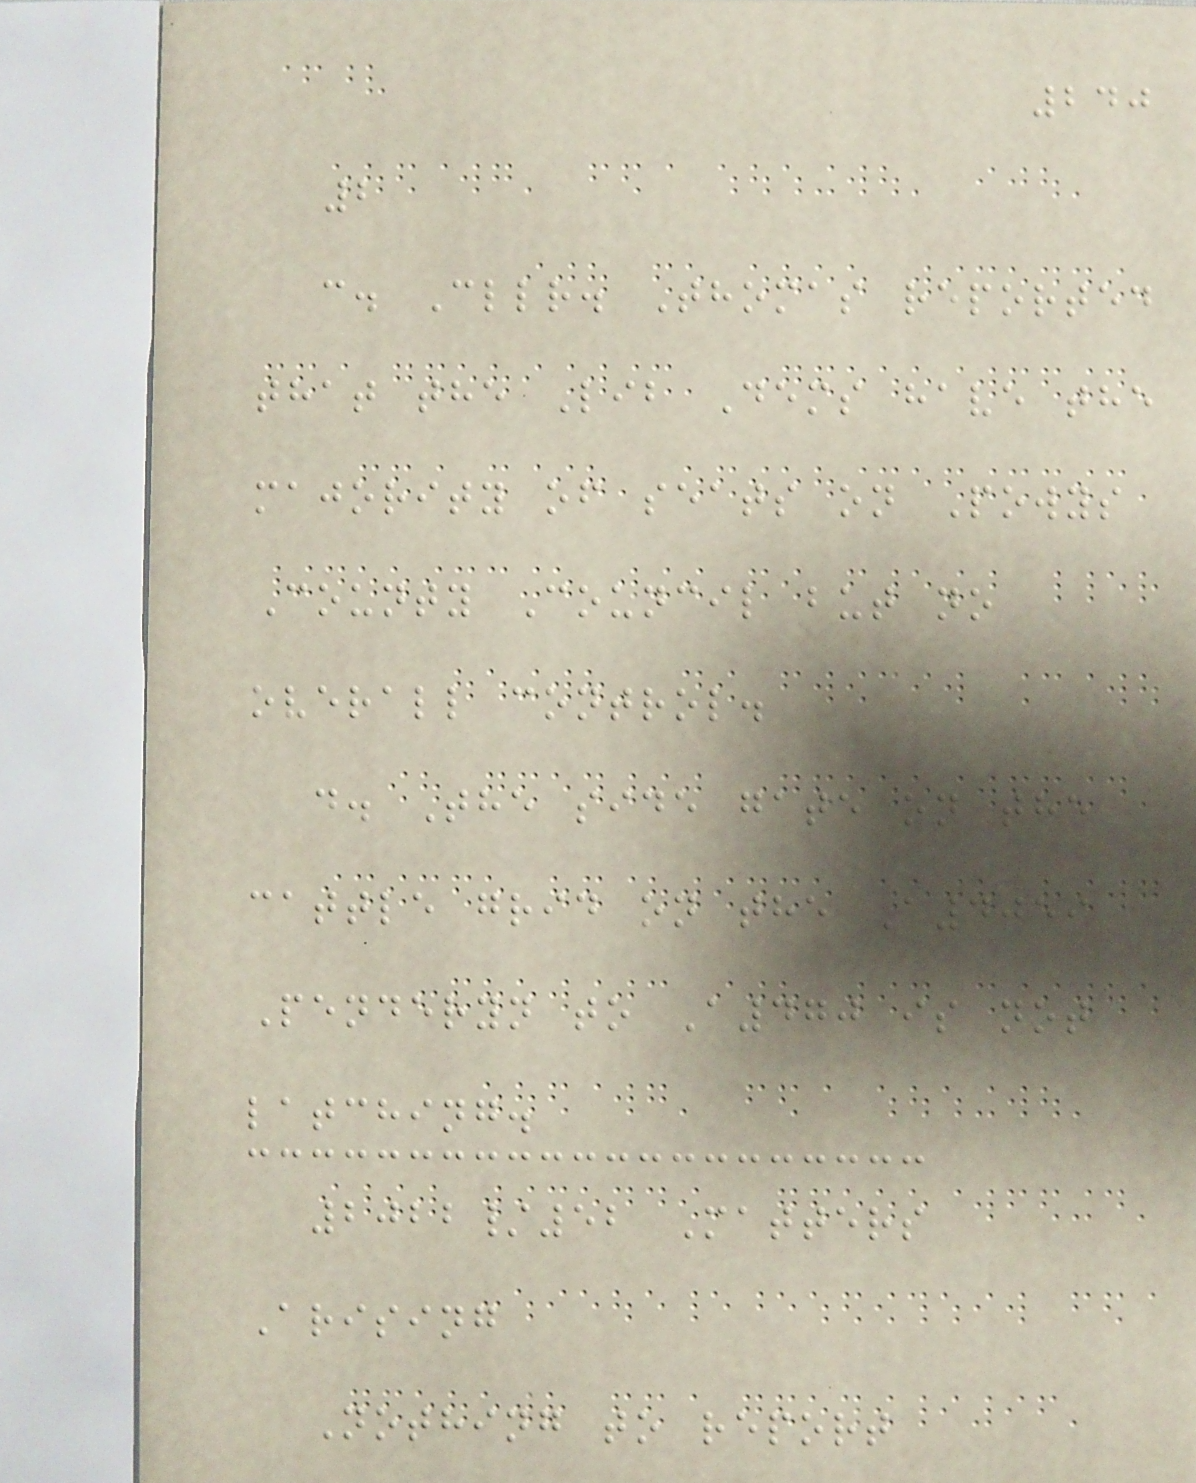240
2
c. Cllr. Thomas reported
that the Lib Dems have the
majority of seats on Powys
County Council but no
overall control.
d. The side gate on the
cattle grid on the A4059
Penderyn to A470 is not
latching.
2022/52 Matters
Arising
Nothing to report
